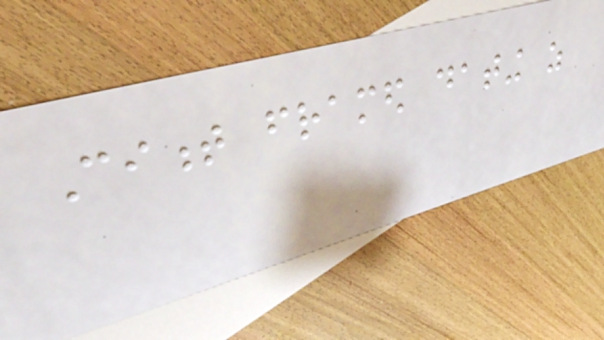Ciment framed dating as
